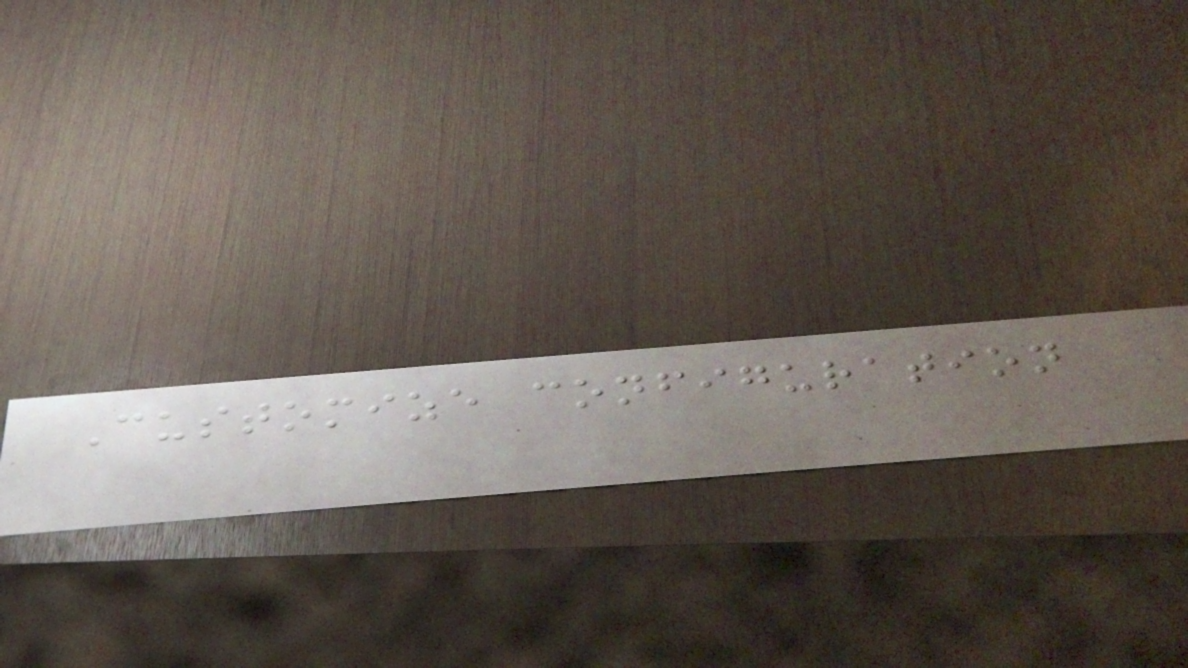Customize configuration
